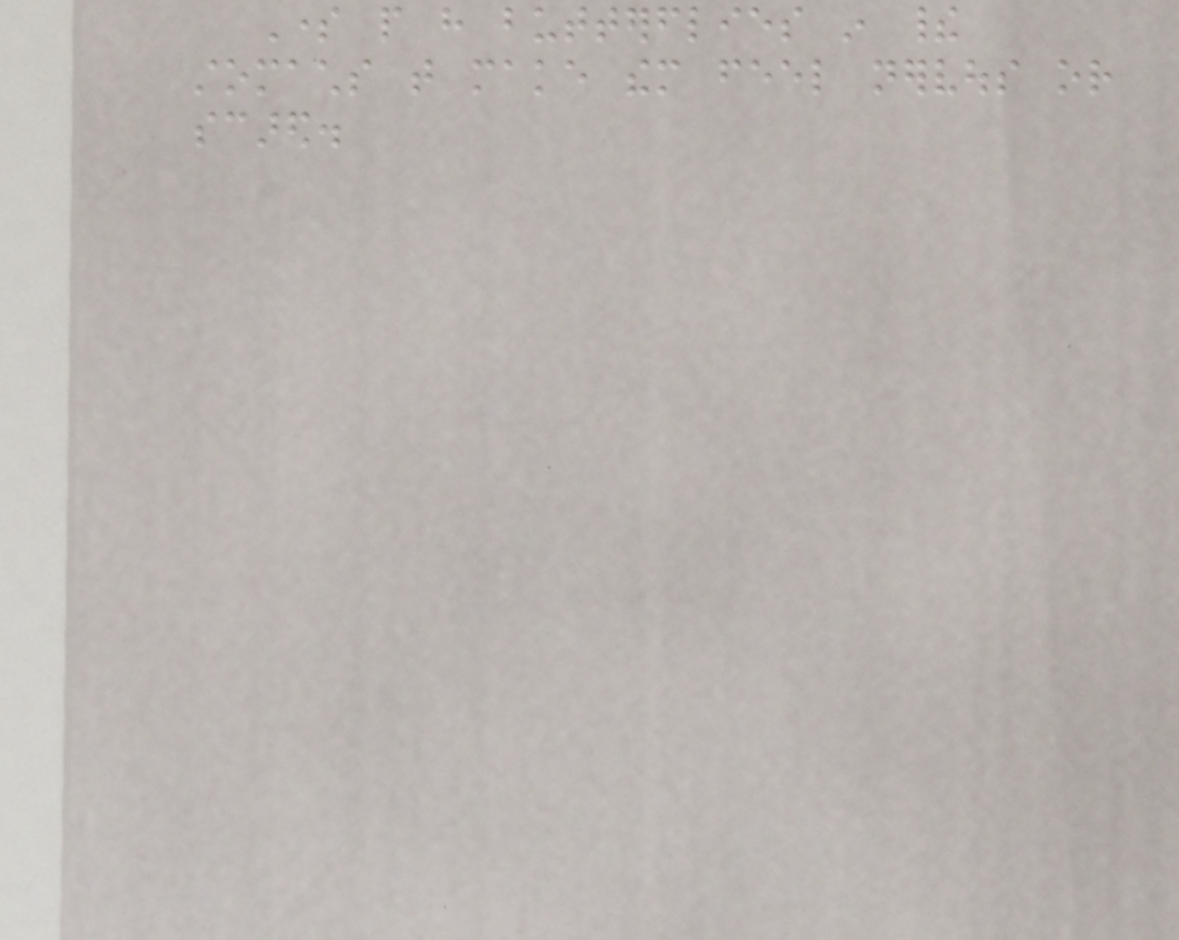Some people have butterflies in their
stomachs that make them feel nervous or
scared.
